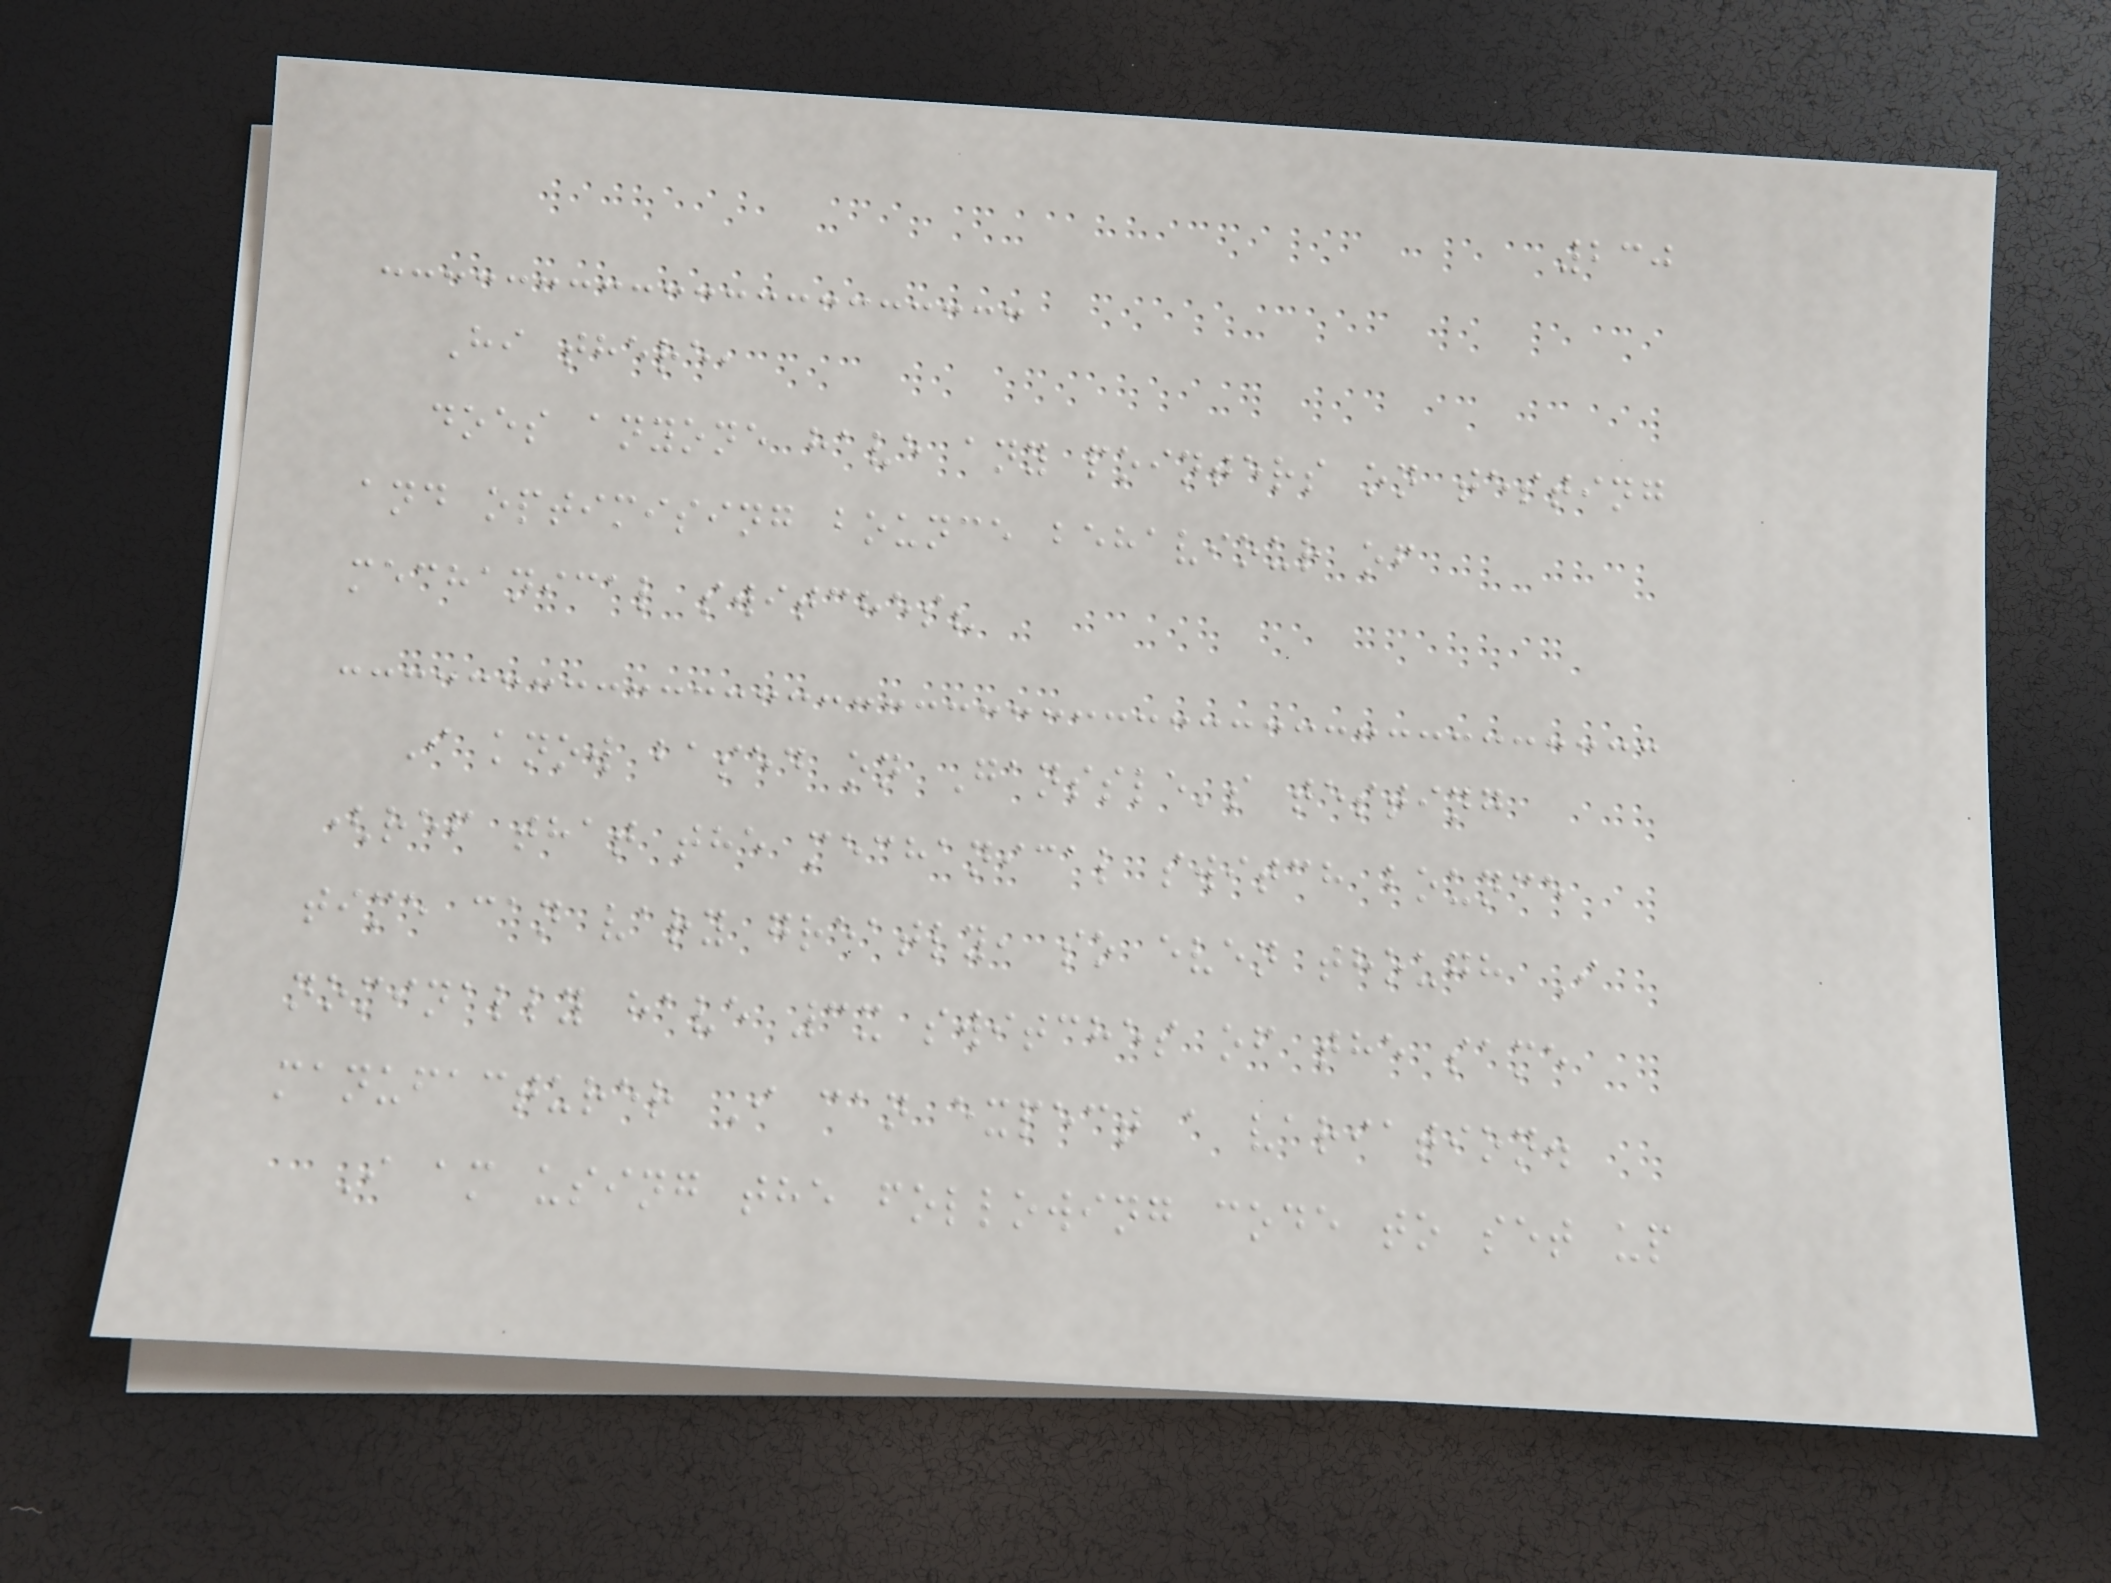230
Hi there,
does anyone have any pointers on testing
and optimising bounce behaviour of
mechanical switches?
I know based on Ganssle's testing
(ref that the mechanical switch bounce
time can vary greatly, so even though I
nominally have 3x switches of the same
manufacturer I can expect a variation.
I am using the following code to set up
